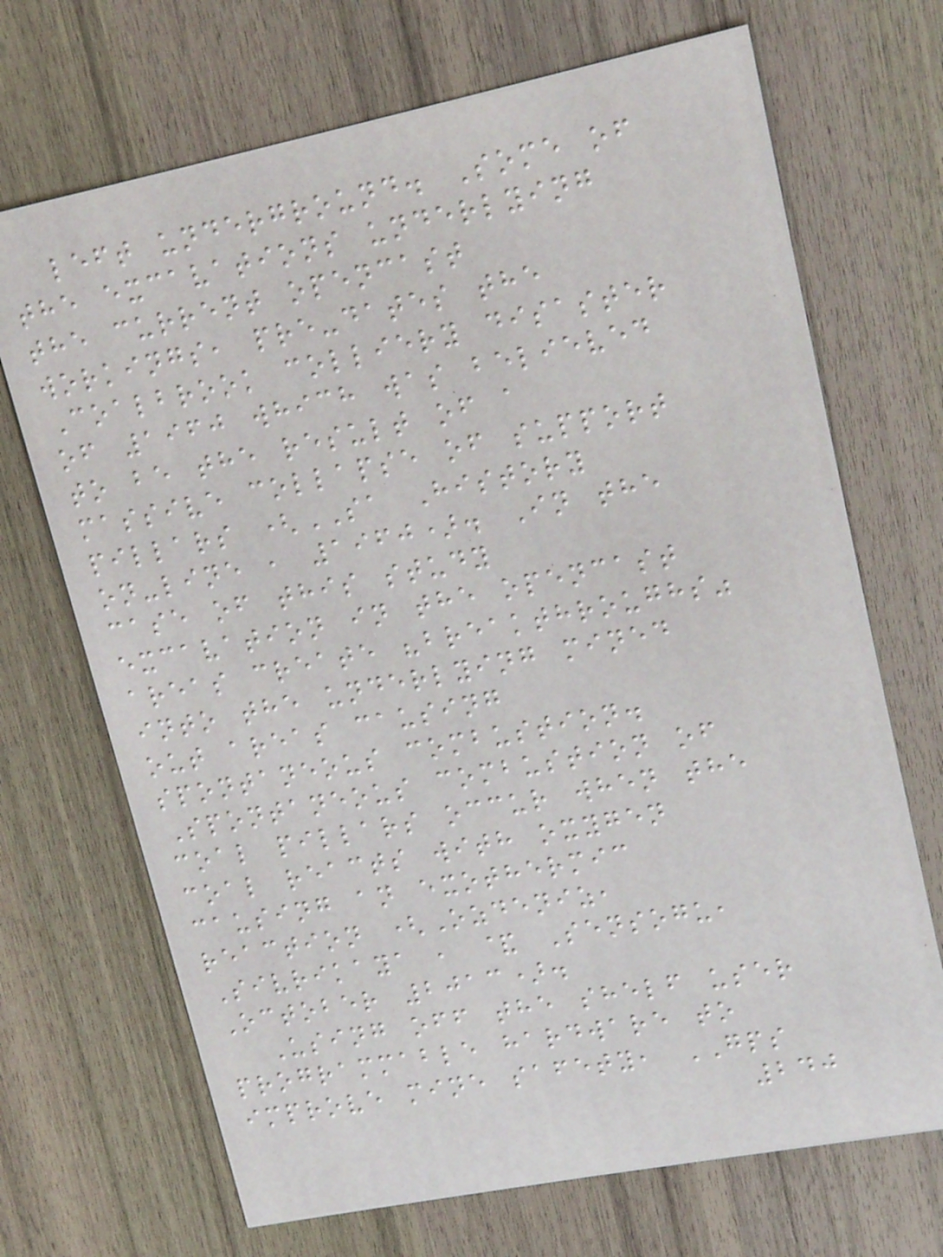left underground. Some of
the excavations underlying
the current opencast
workings, pre-dates the
Coalbrook colliery disaster
of 1960 which was believed
to be the result of a
massive collapse of support
pillars (SA History
on-line , 1960). In the
case of this study
excavation in the opencast
areas create "breakthroughs"
into the underlying mined
out areas causing
spontaneous combustion.
Spontaneous combustion of
coal pillars occur when the
coal reacts with oxygen
causing an exothermic
reaction (Ozdeniz,
Sivrikaya , & Sensogu,
October 2013).
Using off the shelf user
programmable hardware to
improve mine safety, GPS
240
